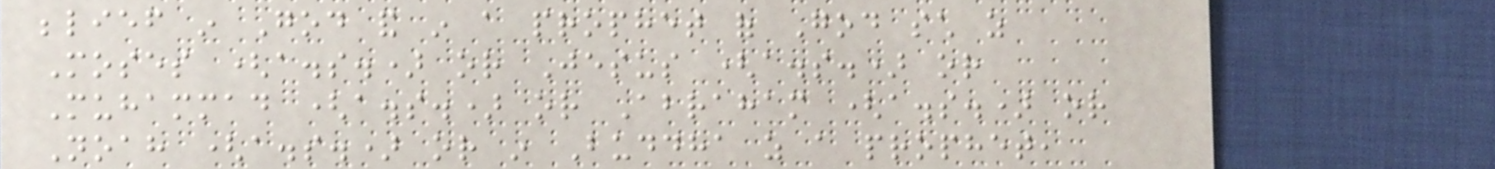belief in God and in a prophet of God such as
Moses (a.s.) or Jesus (a.s.) or
Muhammad (a.s.) or Abraham (a.s.) or
Noah (a.s.) or in Buddha as a prophet,
